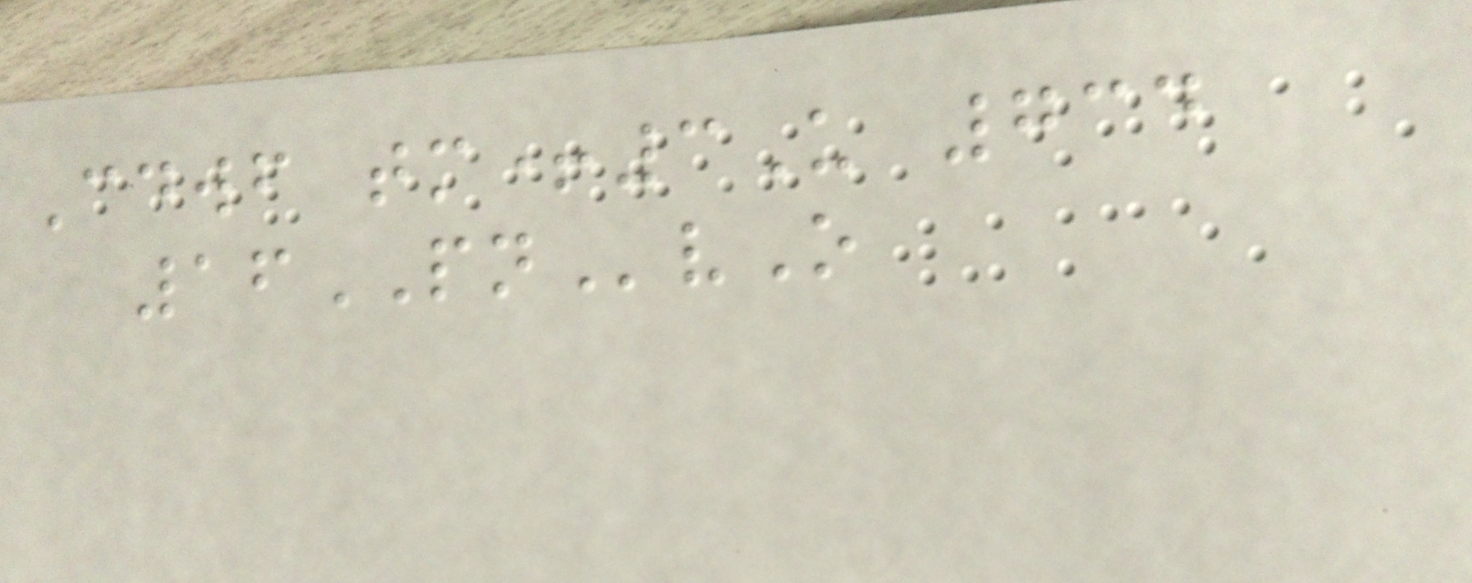Cdwf tm+3U 734
16PNvO
